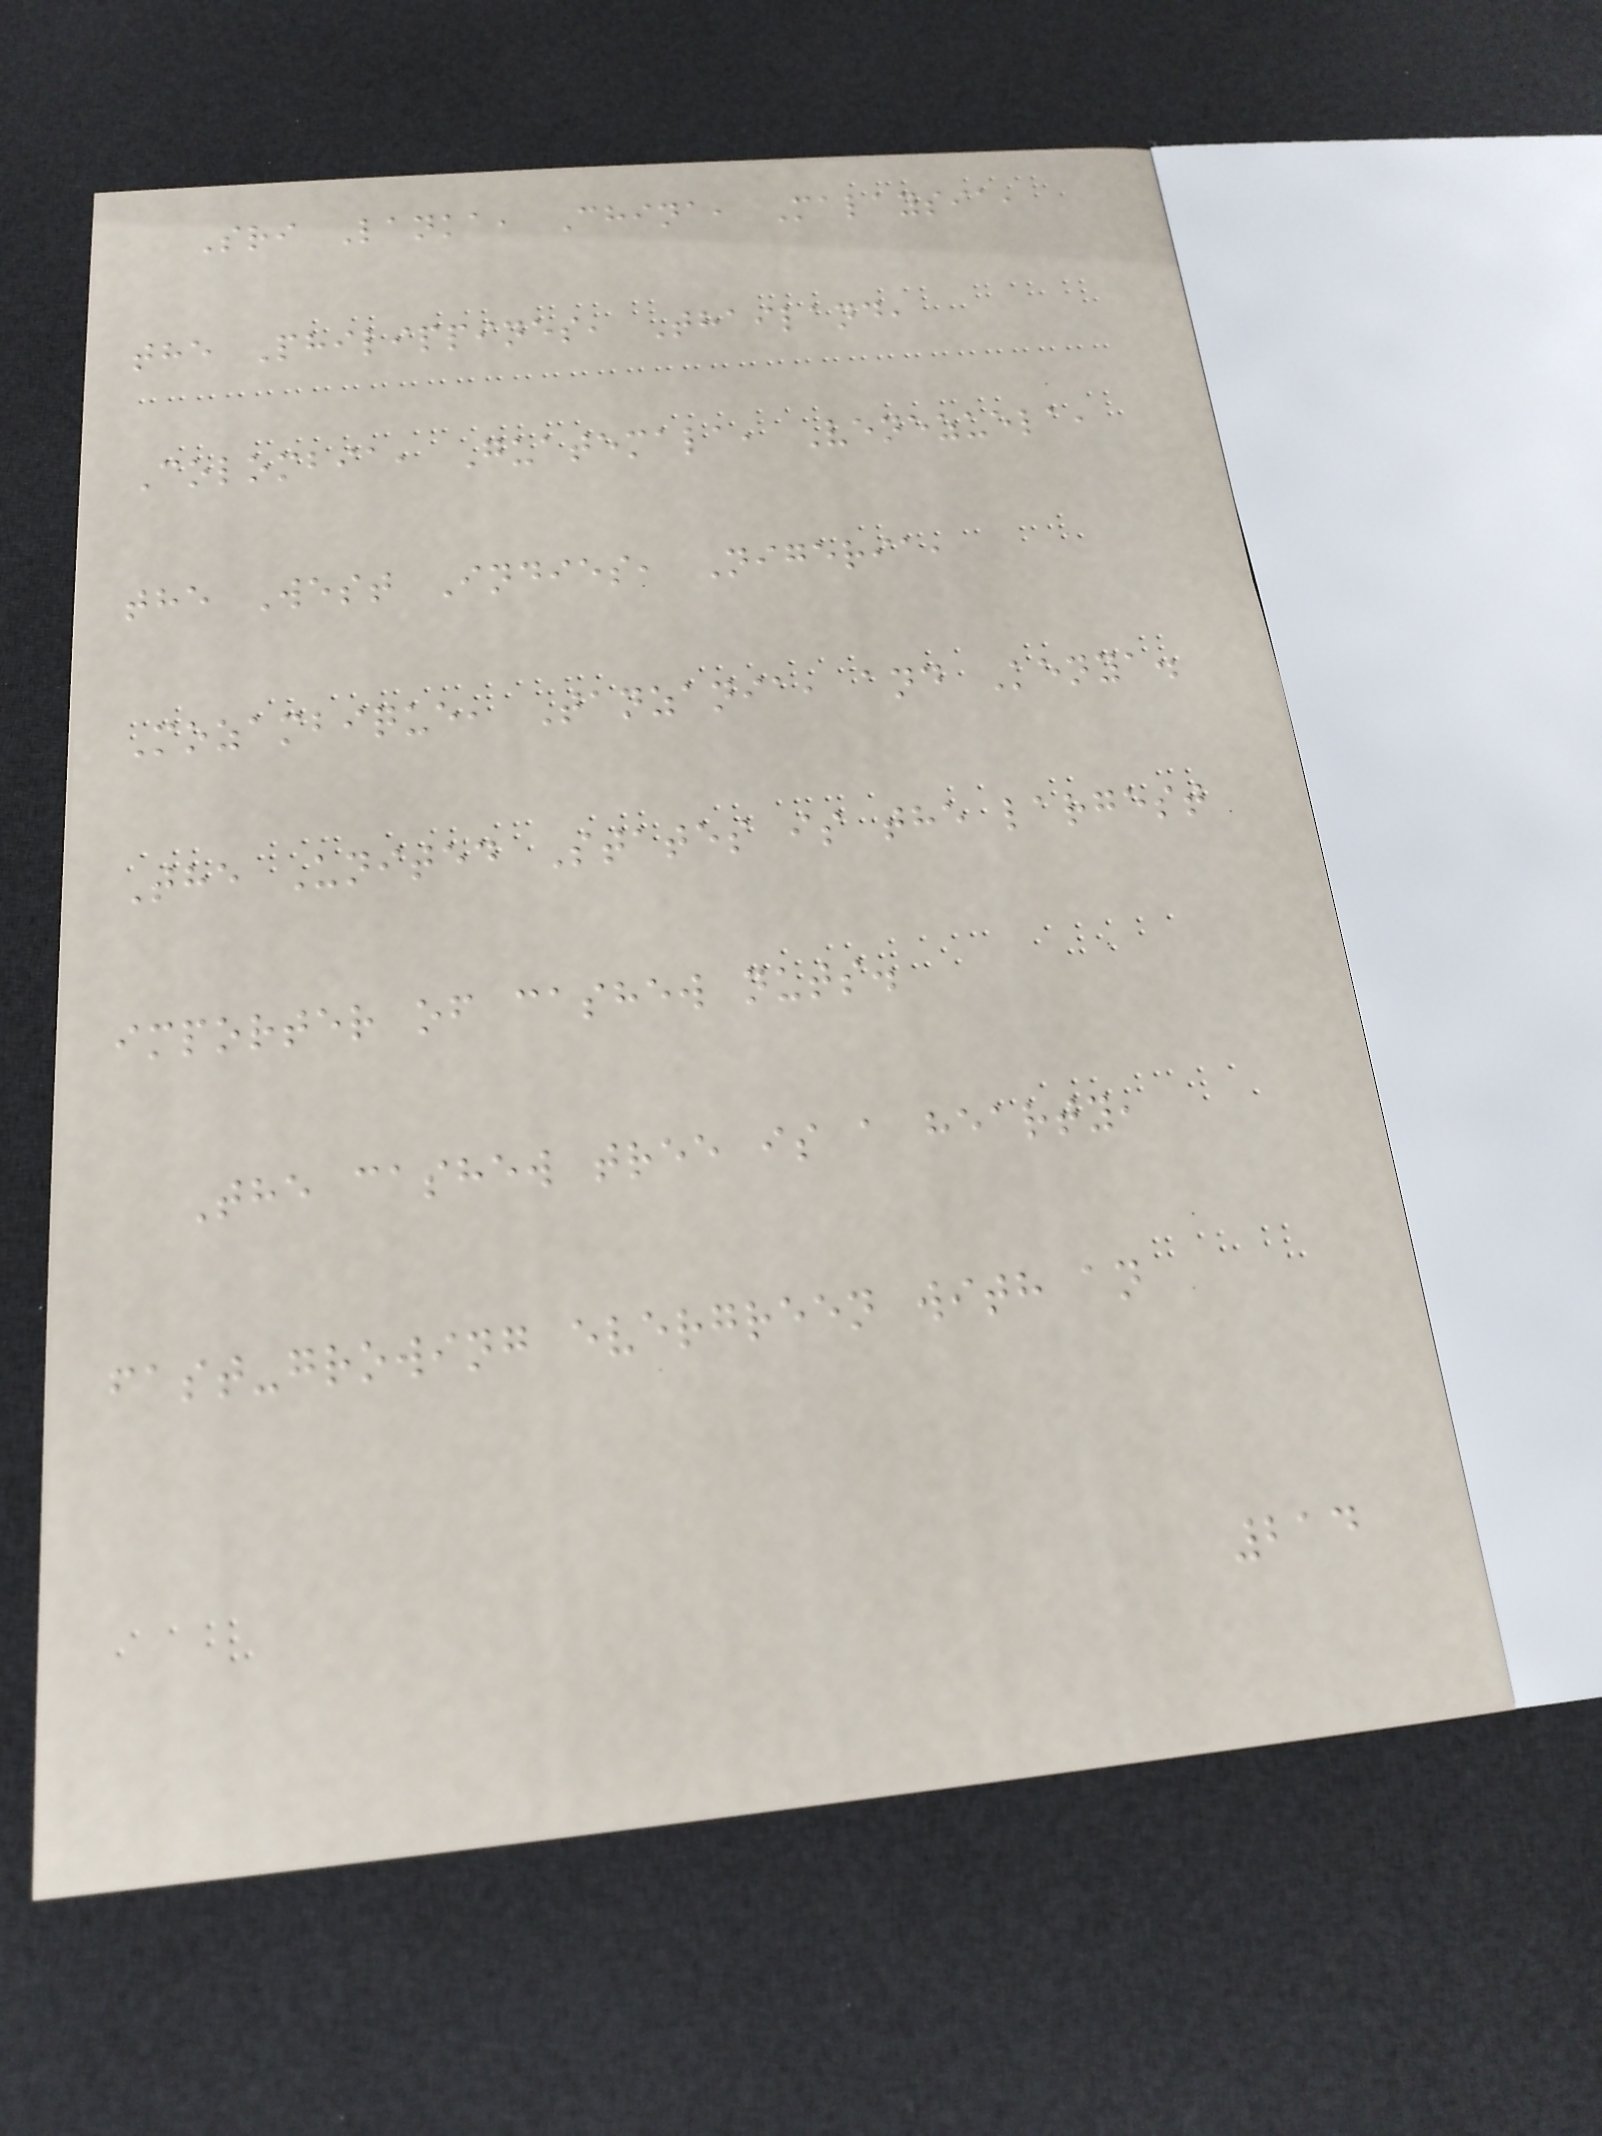Sri Lanka, China, Malaysia,
the Philippines, Thailand,
Colombia, Guatemala, Venezuela,
the West Indies, Nigeria,
Mozambique, Tanzania, and Kenya.
The United States is the largest
importer of cashew nuts.
The cashew tree is a hearty,
fast-growing evergreen with an
214
